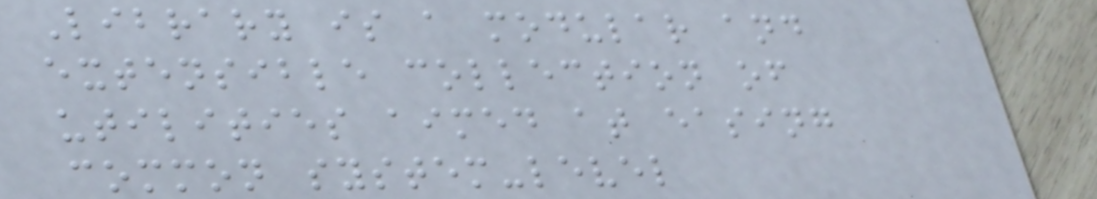Library is a modular and
extensible collection of
utilities aimed at easing
common system-level
